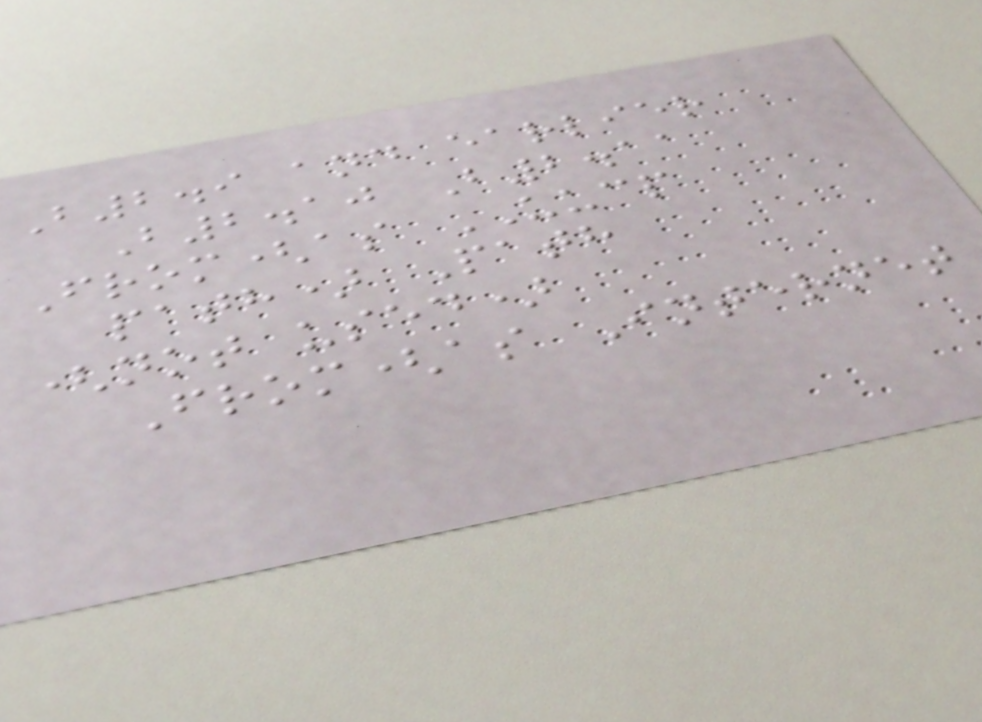B2.9 and earlier
B2.10 B2.11
From(as UUCP
path) Path
(not used)
From(as Internet
